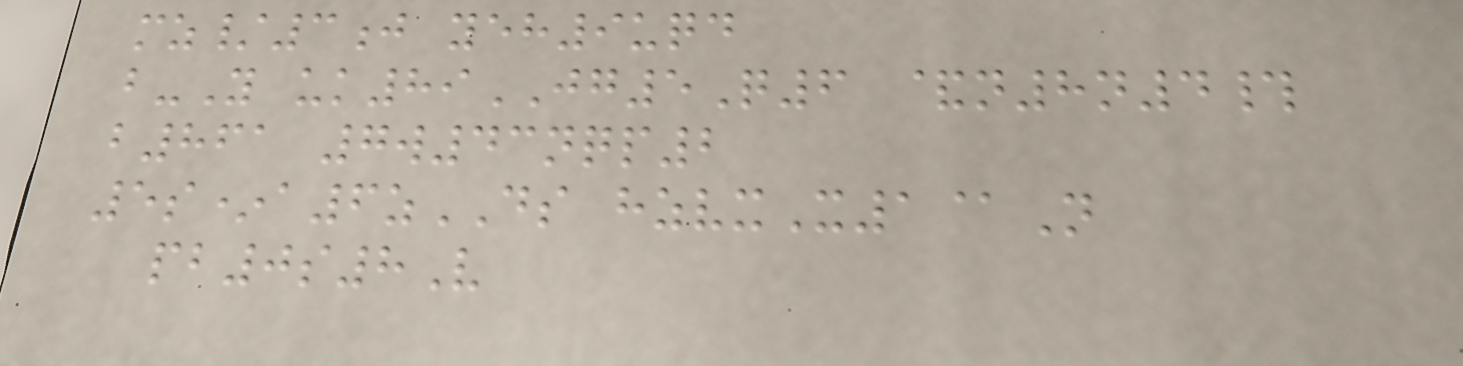mz/3j yeh9uqd
b-Y uk89JG5Q6 &n8n4#
b861 7w43nqp2
5s*a6zDS hzvxX1@N
pb0s8V
